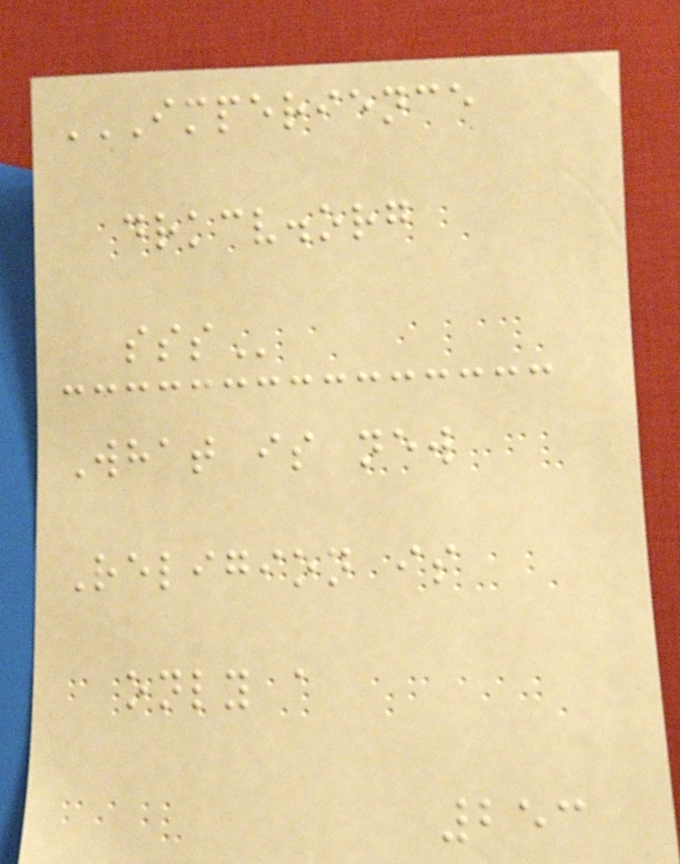IMPERIENCE
DRKCV.ORG
SSS
What is new
Religion is
only a
253
